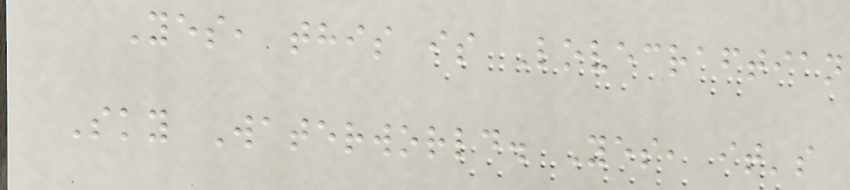Yes, this is Lovecraftian
Sky Waterworld. Yes, it's
